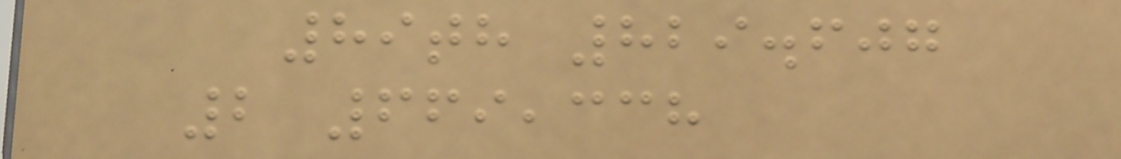89th 829.607
2 669,338
